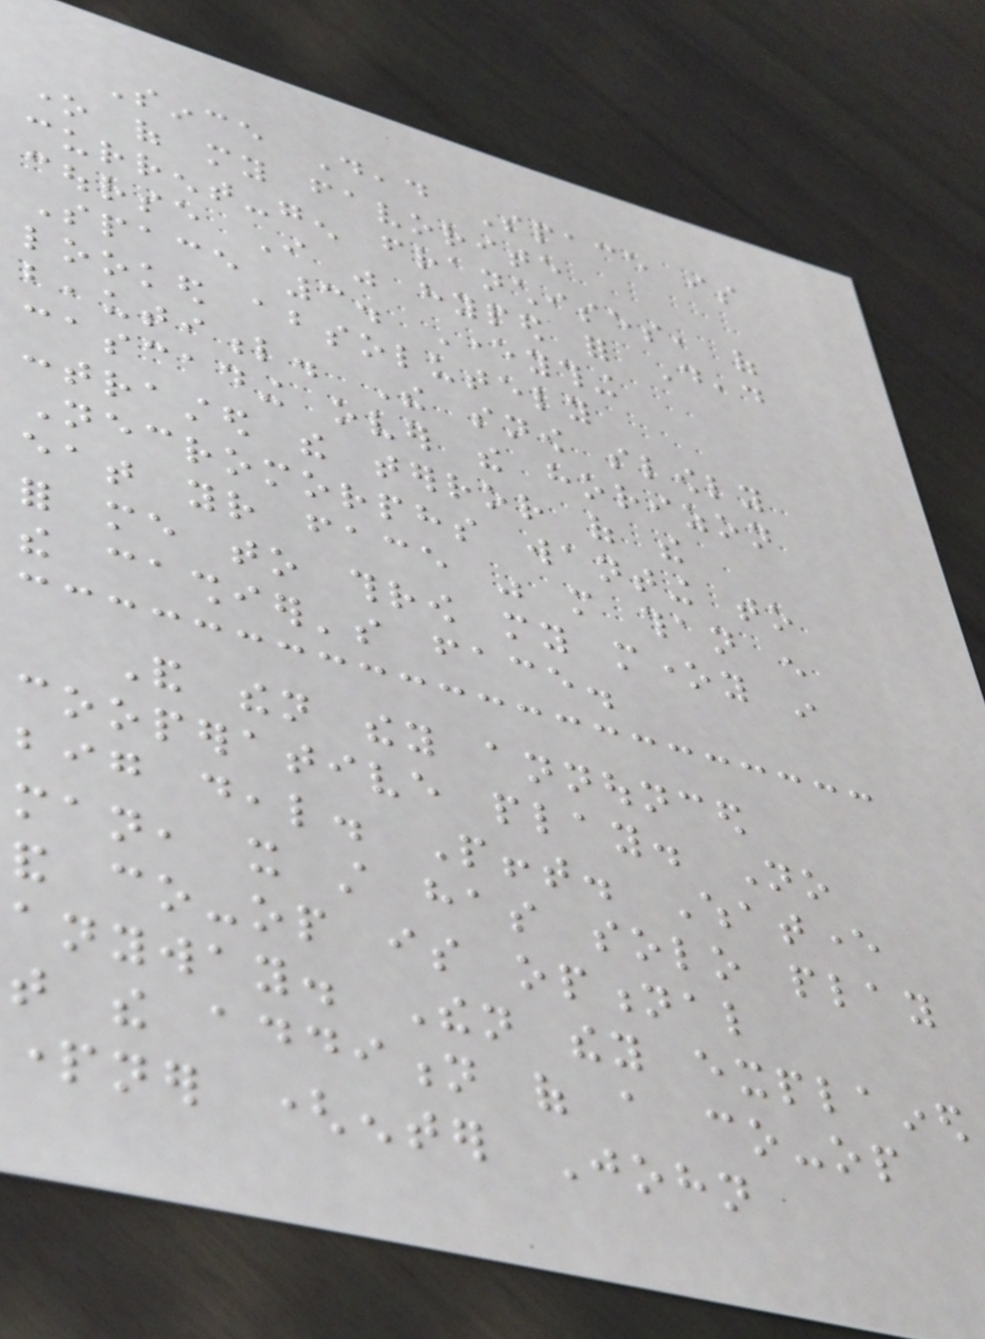Since Dead Space is
one of my favorite
current-gen franchises, of
course I was hyped for Dead
Space 3. Everything
looked absolutely
beautiful. The snow slowly
cascading over the horizon
contrasted the terror of the
Necromorphs wanting to
eat your face was more than enough
for me to throw my money in
the cashier's face.
And then they announced
cooperative play. No
big deal. Pfft. Whatever
man, it still has solo play
and co-op is optional
anyway. Then they explained
that the addition of a co-op
partner (enter John
